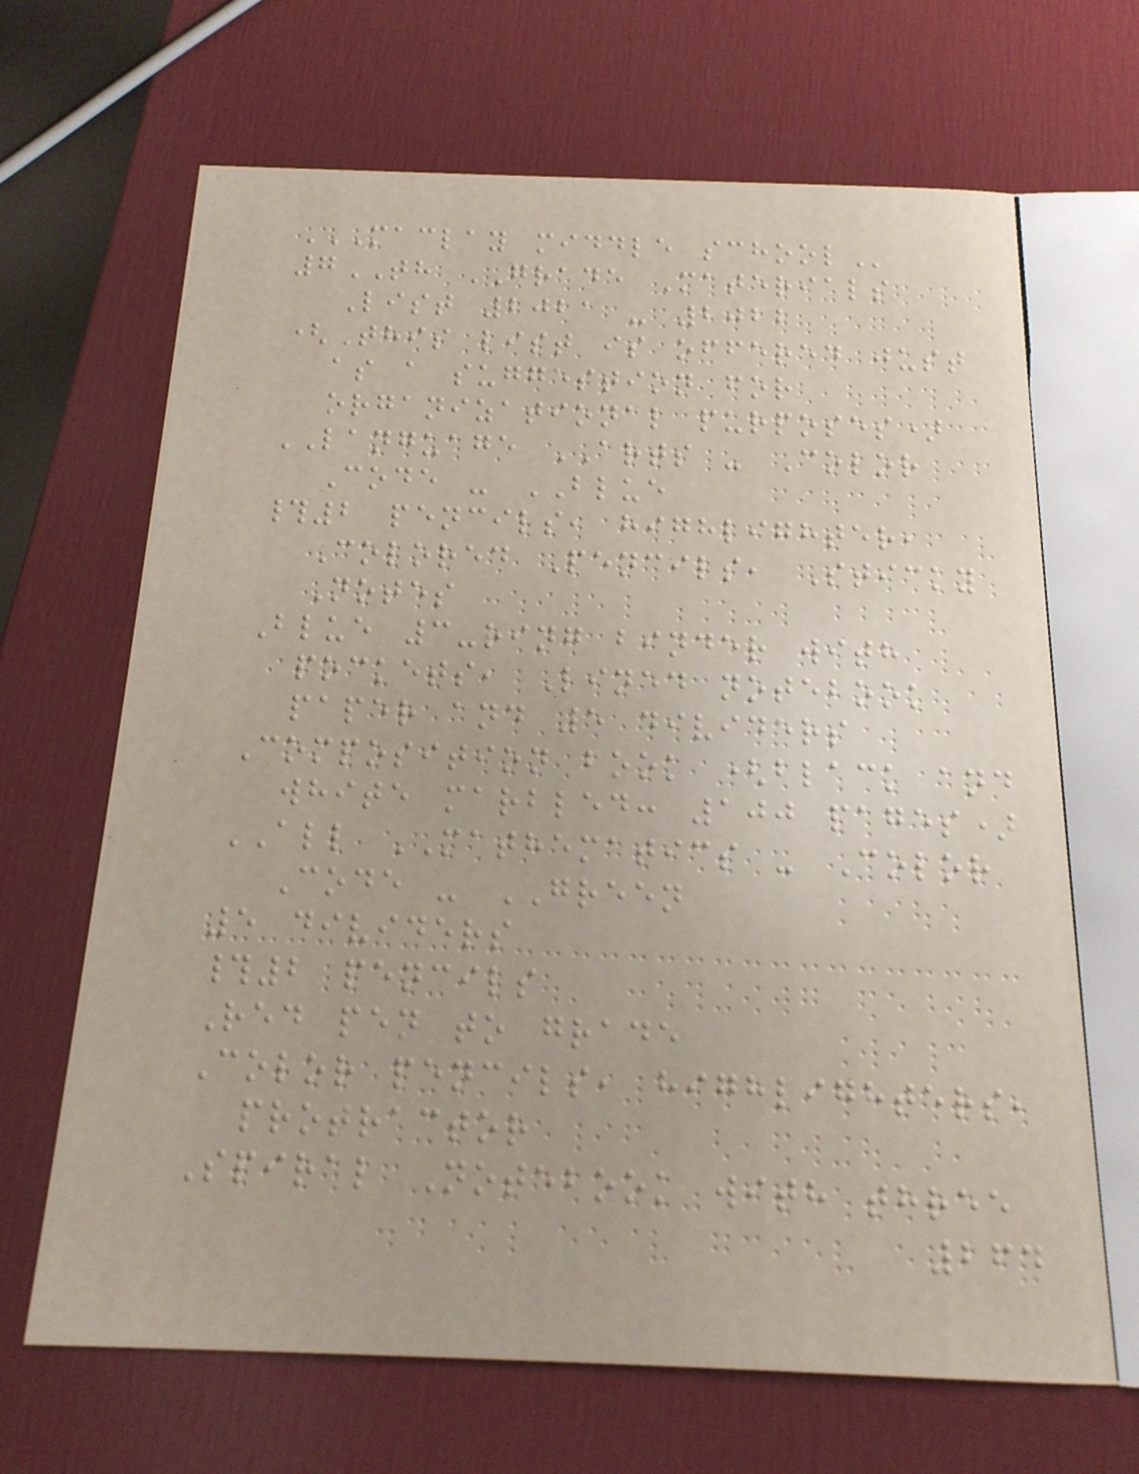MACLAY MIDDLE SCHOOL
7TH GRADE Materials
List 2021 - 2022
(This list is offered just
as a suggestion for
organizational purposes)
LANGUAGE ARTS - Color
Code - BLUE
#2 pencils, highlighter,
Colored Pencils, Sticky
Notes
Blue 3-ring binder with
pockets, Lined notebook
paper and 5 dividers
Composition book (black and
white marbled: 100 pages)
ALL MATHEMATICS - Color
Code - GREEN
5 dividers
#2 pencils
Red pen to grade
Color pencils, highlighters,
protractor
Spiral Notebook with three
264
